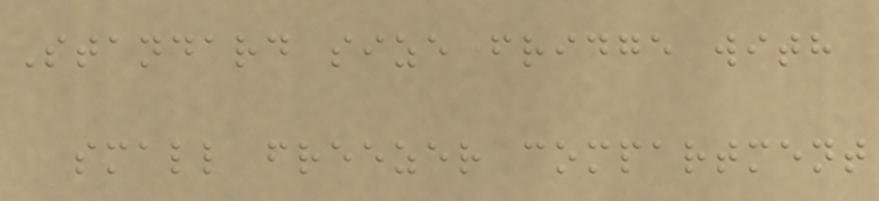Standard size fridge with
small freezer compartment
